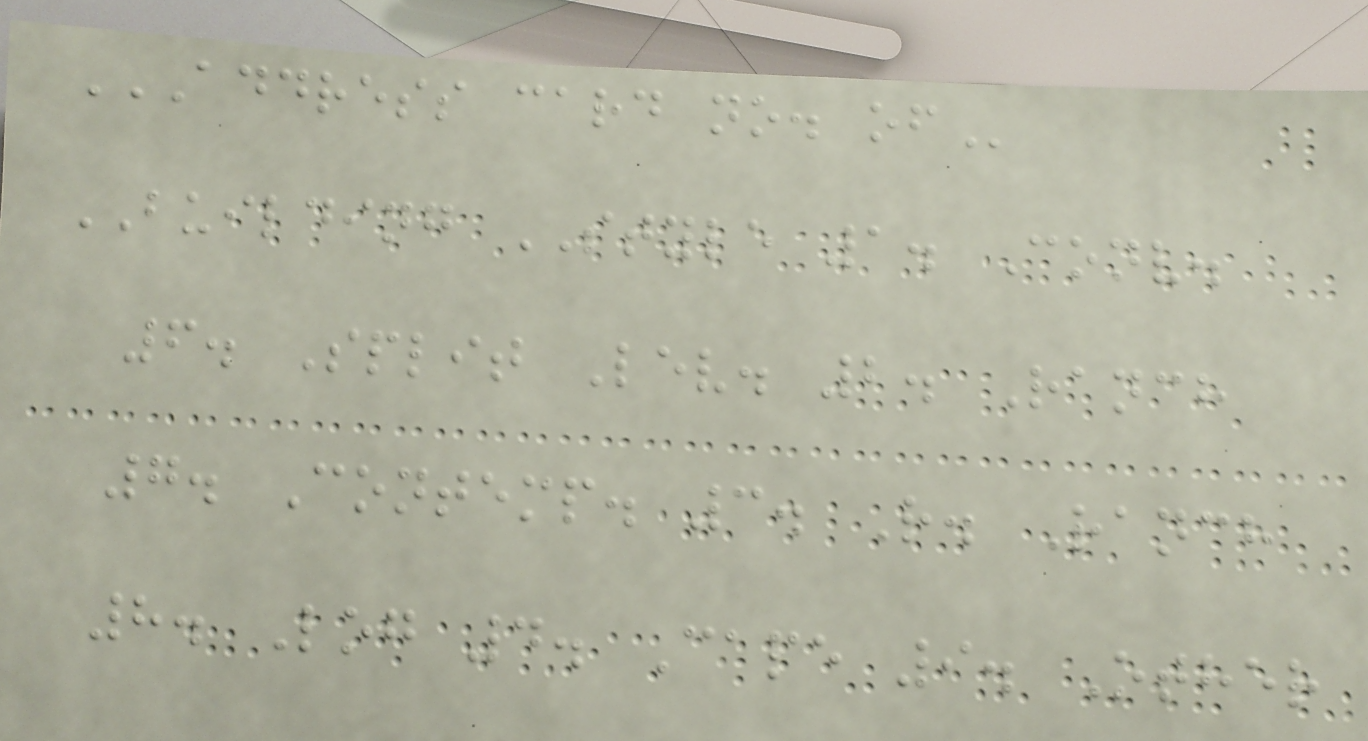ADDRESS CARD NO. OF
BUILDING STYLE 1. Conv.
6. Split Lev. 2. Ranch
7. Contemp. 3. R. Ranch
8. Log 4. Cape 9. Other
